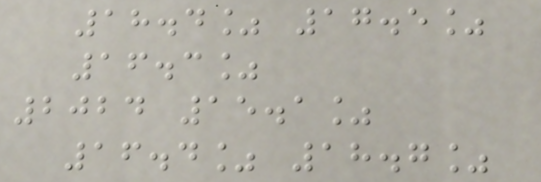18.4% 17.5%
16.3%
2024 15.1%
16.4% 18.7%
